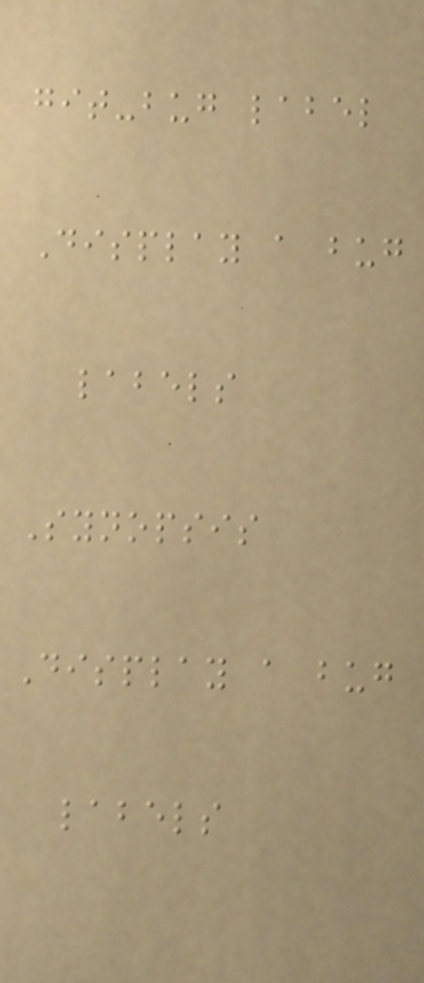git-bug label
Display a bug
labels
Synopsis
Display a bug
labels
